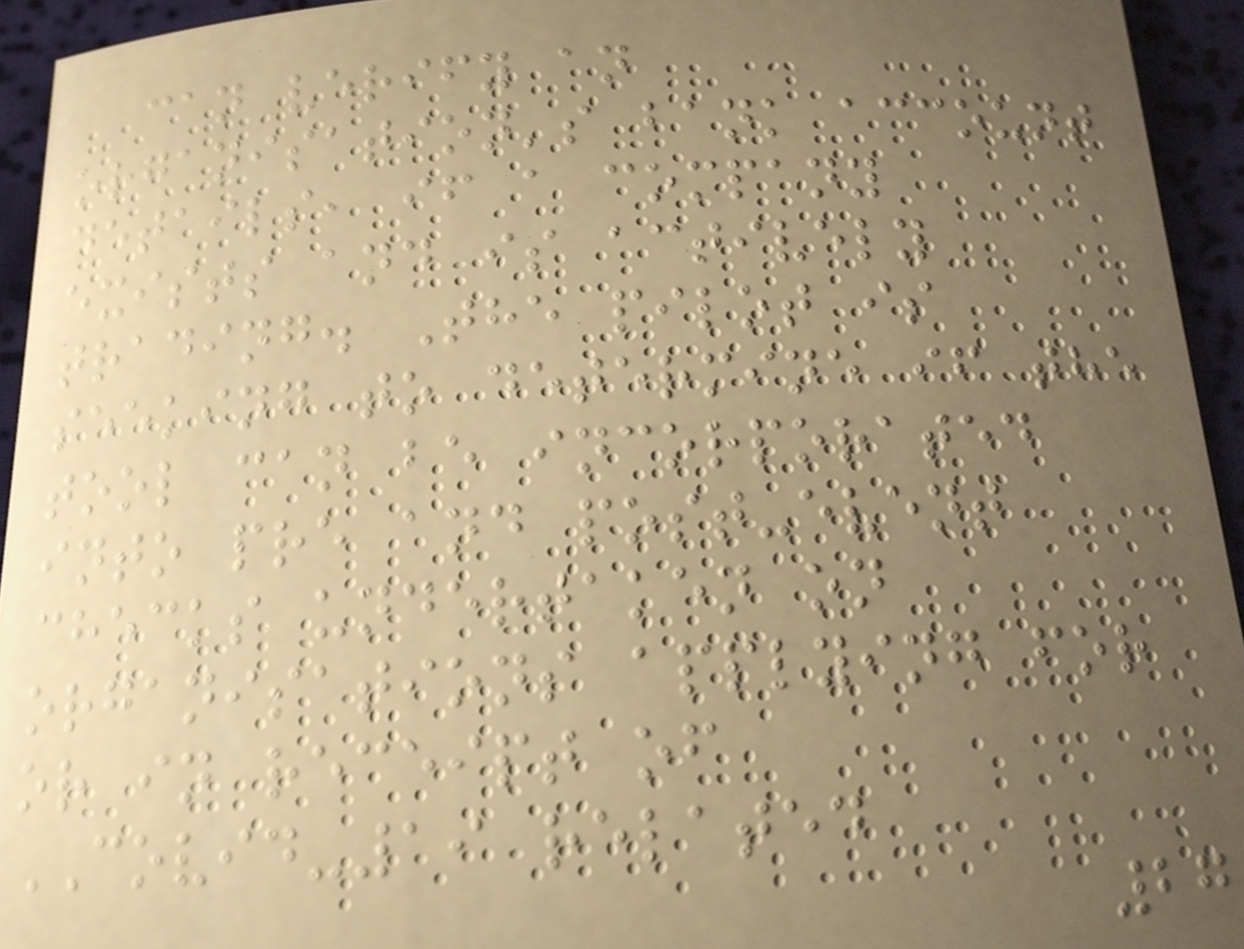can verify an
organisation's bank account
details, if a company
exists and is actively
trading. The pilot is
seeking to determine if the
tool can be incorporated
into pre and post-event
checks undertaken on
organisations applying for
or in receipt of
COVID-19 related
27
